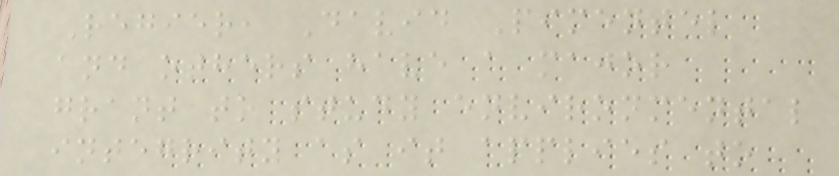Regier, David Pimentel
and others have a major
grant to study environmental
integrity as it applies to
